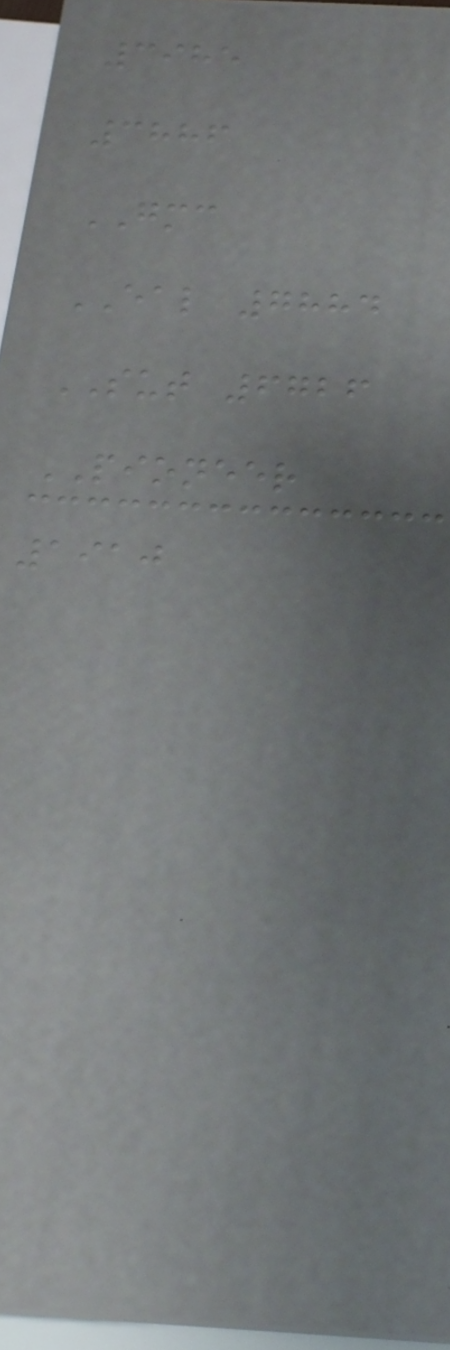3985
3886
GMC
EAL 7884
SUT 6726
PIONEER
1910
